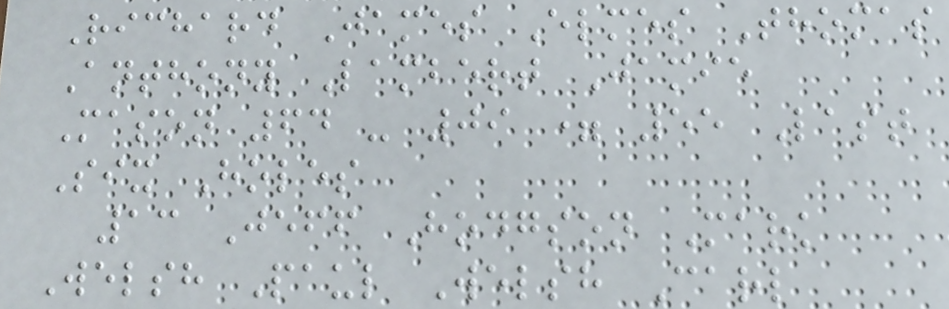Richard James Elmes Thomas
Anthony Lambert Jamie
Mason 64 - 09 = 55 Last
Six Holes
13 Jeff Hodgson Mark
Welsh Paul Welsh Carl
